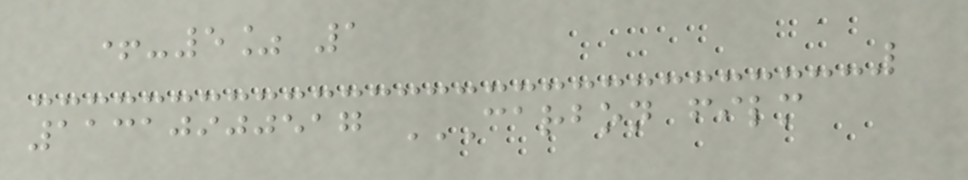+-5% 1
11310900517 CARBON FILM
